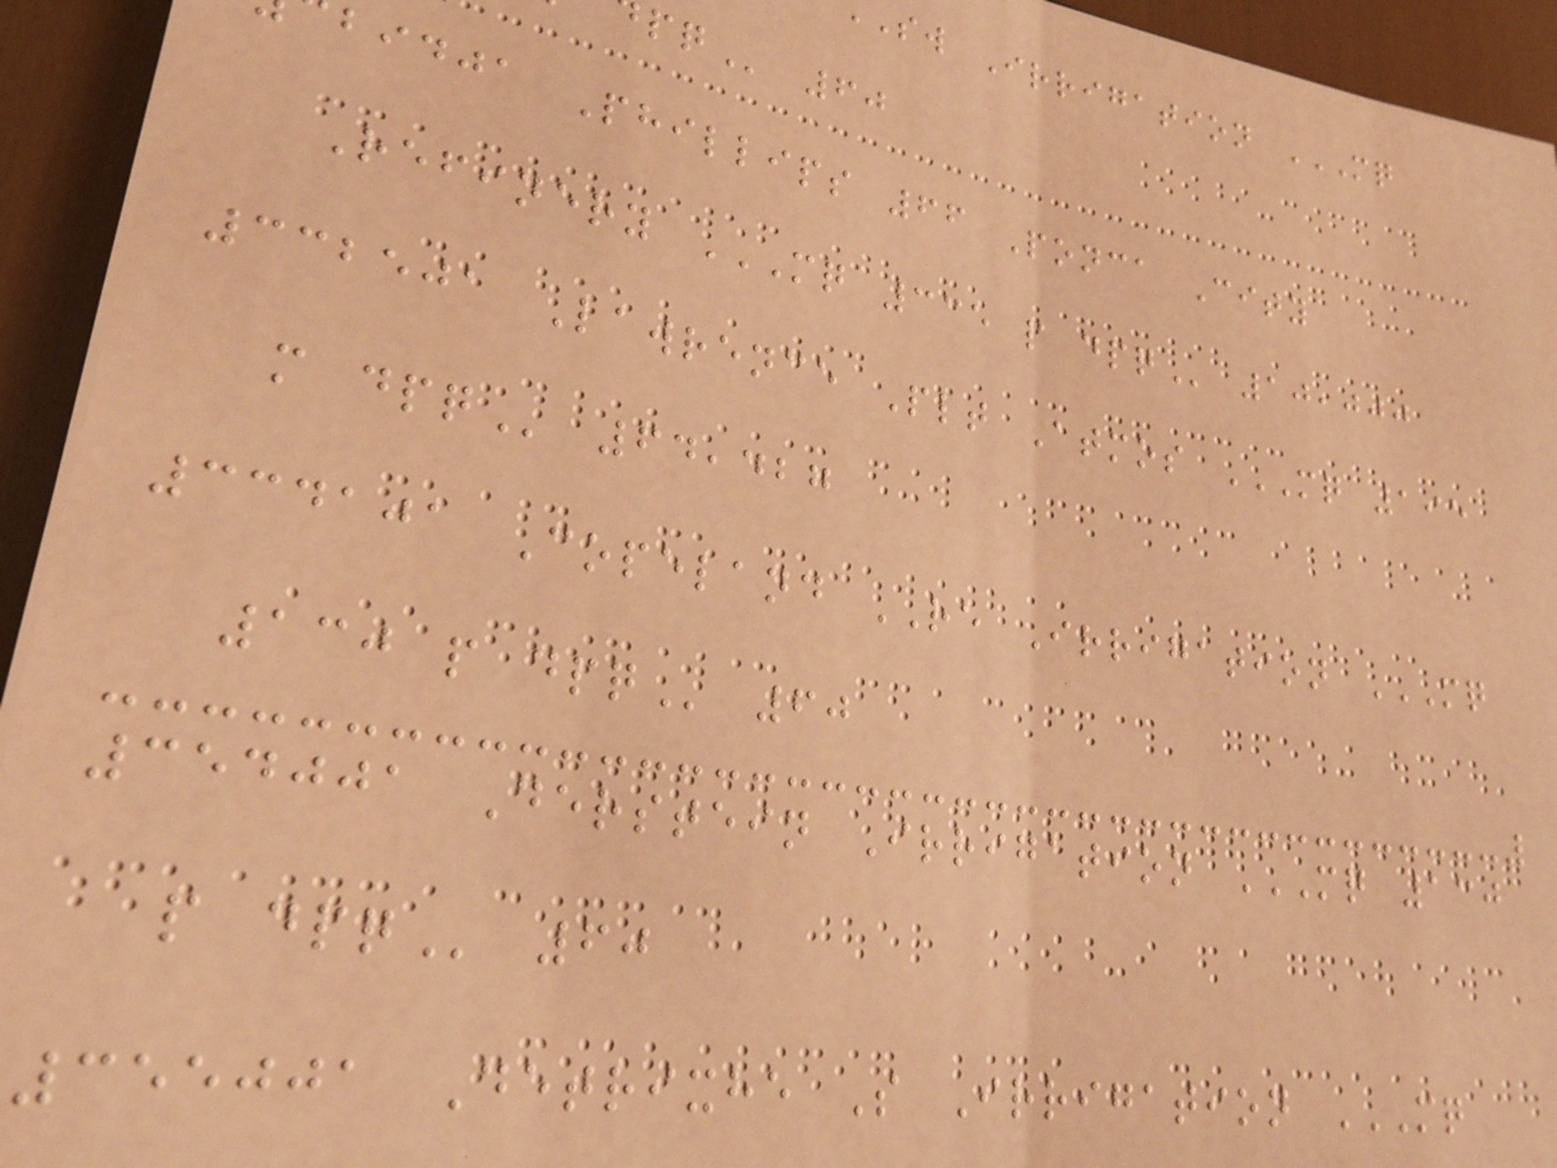bidja Phillips 66 Ponca City
Refinery MQ 335 P DPQ 10,000
332501 Lawrence Plt Atmos MQ 195
334101 Copeland RE Irrigation MQ
130 p
354001 Derstein Irrigation MQ 130
355001 Detrixhe S Irrigation MQ
